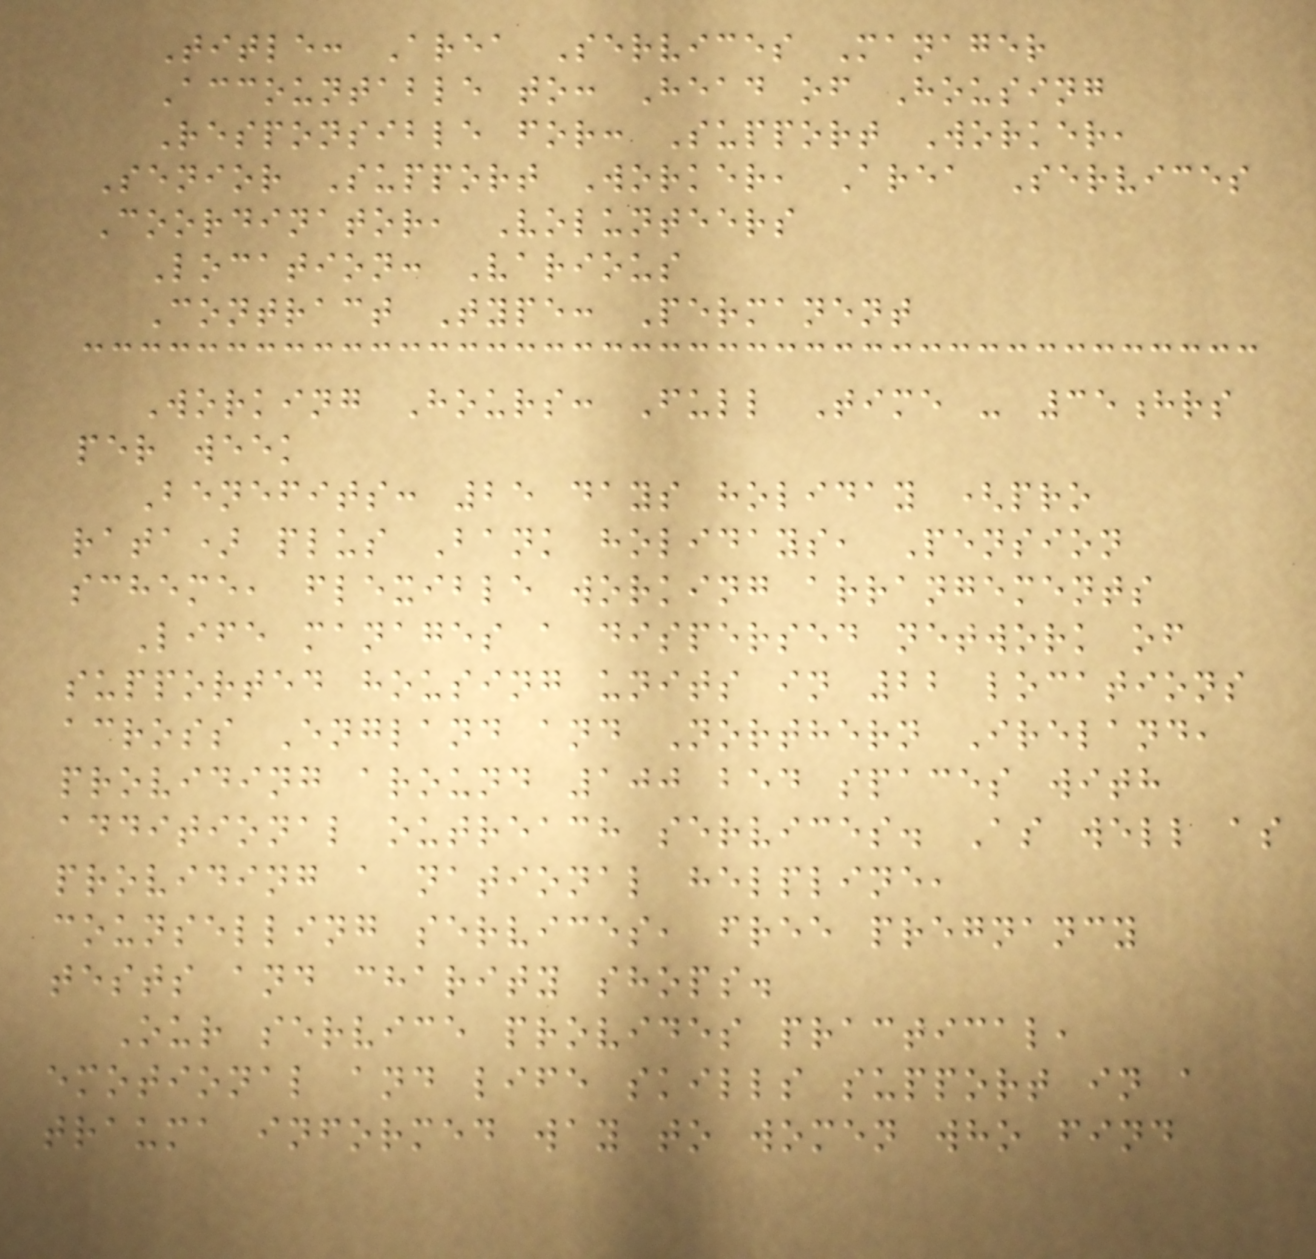Title: Area Services Manager
Accountable to: Head of Housing
Responsible for: Support Worker,
Senior Support Worker, Area Services
Coordinator, Volunteers
Location: Various
Contract Type: Permanent
Working Hours: Full Time - 35hrs
per week
Benefits: 25 days holiday (pro
rata) plus Bank holidays, Pension
scheme, flexible working arrangements
Life manages a dispersed network of
supported housing units in 22 locations
across England and Northern Ireland,
providing around 100 bed spaces with
additional outreach services. As well as
providing a national helpline,
counselling services, free pregnancy
tests and charity shops.
Our service provides practical,
emotional and life skills support in a
trauma informed way to women who find
